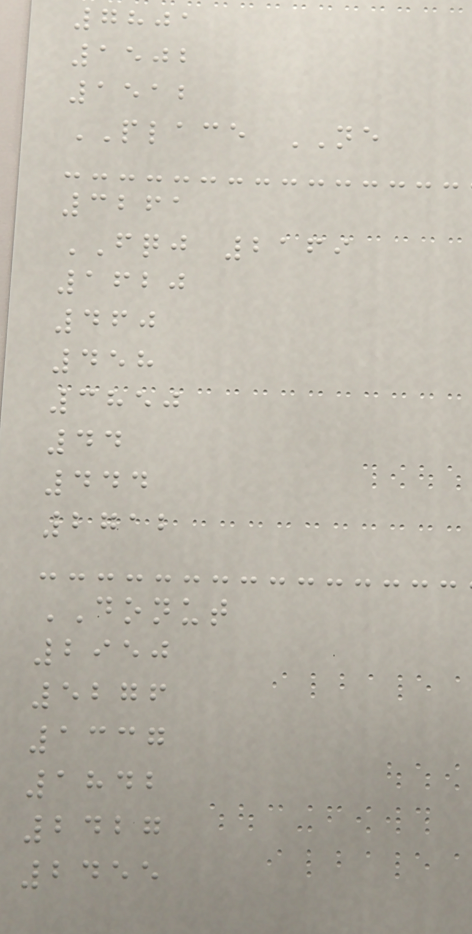7801
1502
1512
PLACE NE
3261
FQJ 2169
1620
460
458
3850
44
444
2712
DONUT
2950
5276
1337
1842
2427
2455
